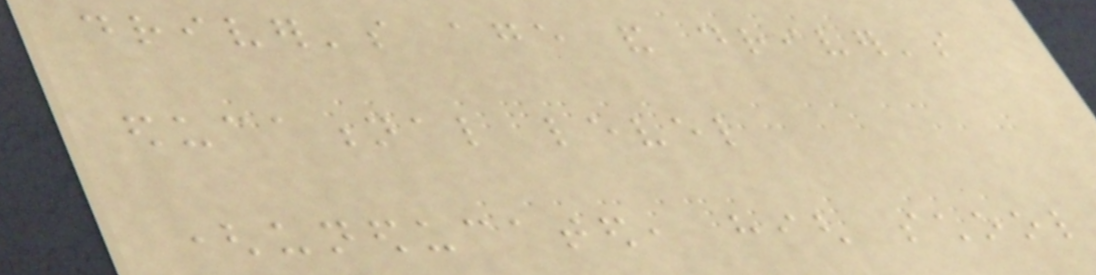driver's age and driver's
educational level
(uneducated, high school
